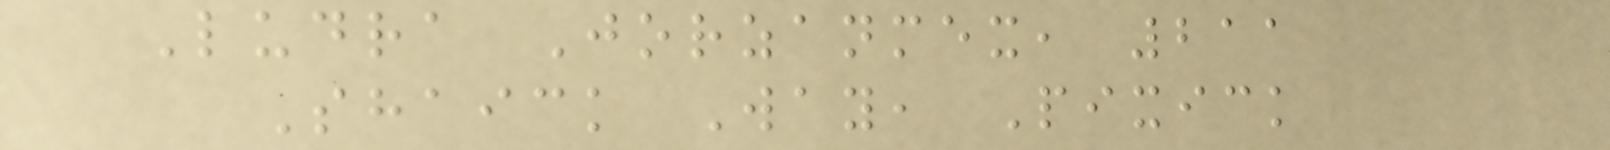Ludra Jorzanmex, 211
Shaick Way, Pixick
